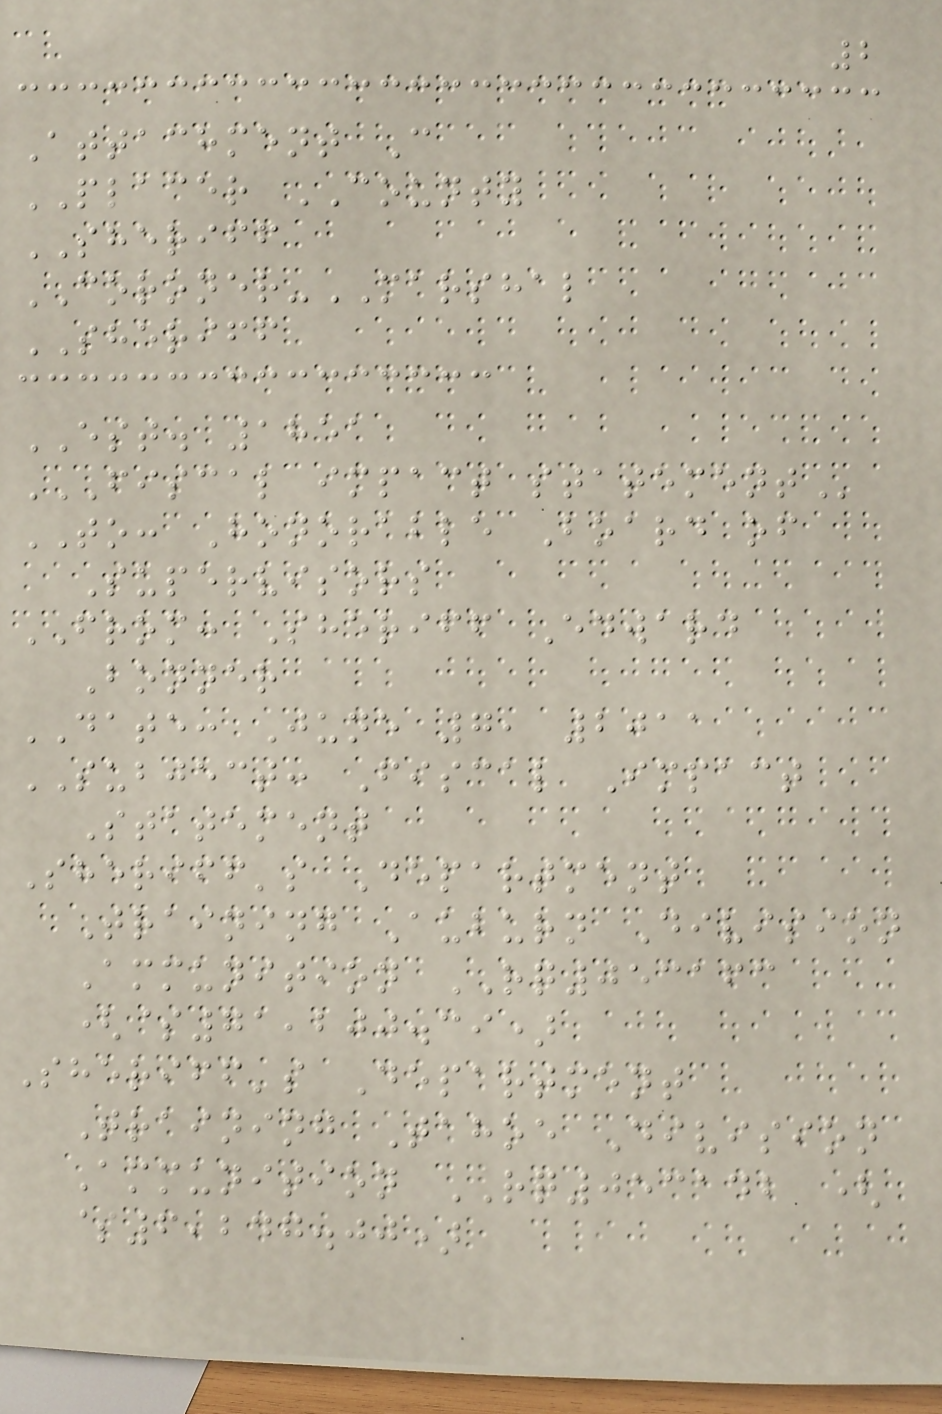2
Attachment C
PLACER COUNTY
SHERIFF
CORONER-MARSHAL
SHERIFF
EST. 1851
FISCAL IMPACT STATEMENT
TO: Honorable Board of
Supervisors
FROM: Sheriff Edward
Bonner
DATE: June 7, 2011
SUBJECT: Fiscal Impact
Statement
Sheriff's Department
Training Auburn Division
Ammunition RQ053163
($71,200.39)
Sheriff's Department
Training Tahoe Division
Ammunition RQ053142 (
$6,247.00)
